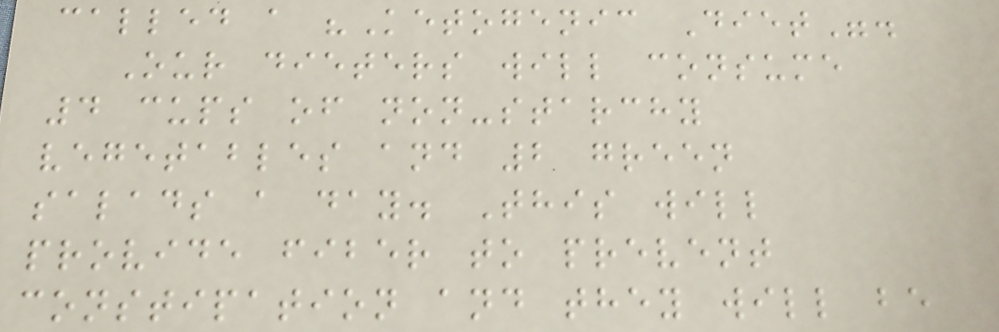called a "Ketogenic Diet".
Our dieters will consume
4 cups of non-starchy
vegetables and 2 green
salads a day. This will
provide fiber to prevent
constipation and they will be
